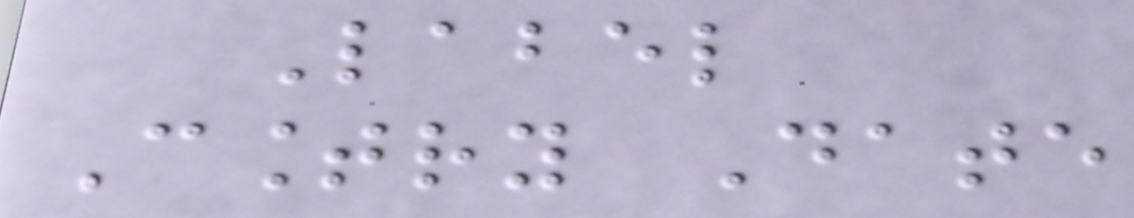Label
Country Date
